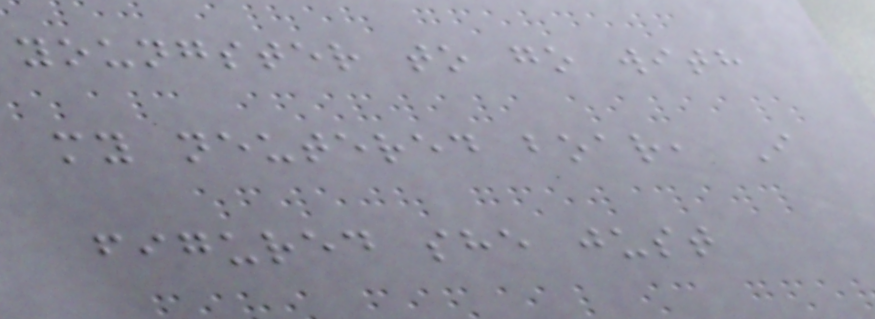youngster to go with
my neutered boar, I
figured she just
